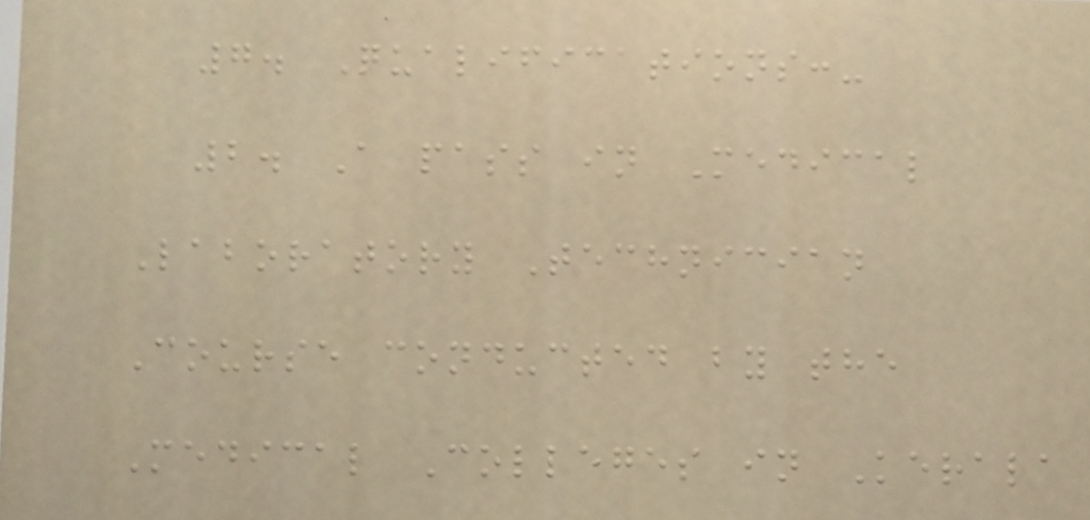7. Qualifications:-
2. A pass in Medical
Laboratory Technician
Course conducted by the
Medical Colleges in Kerala
